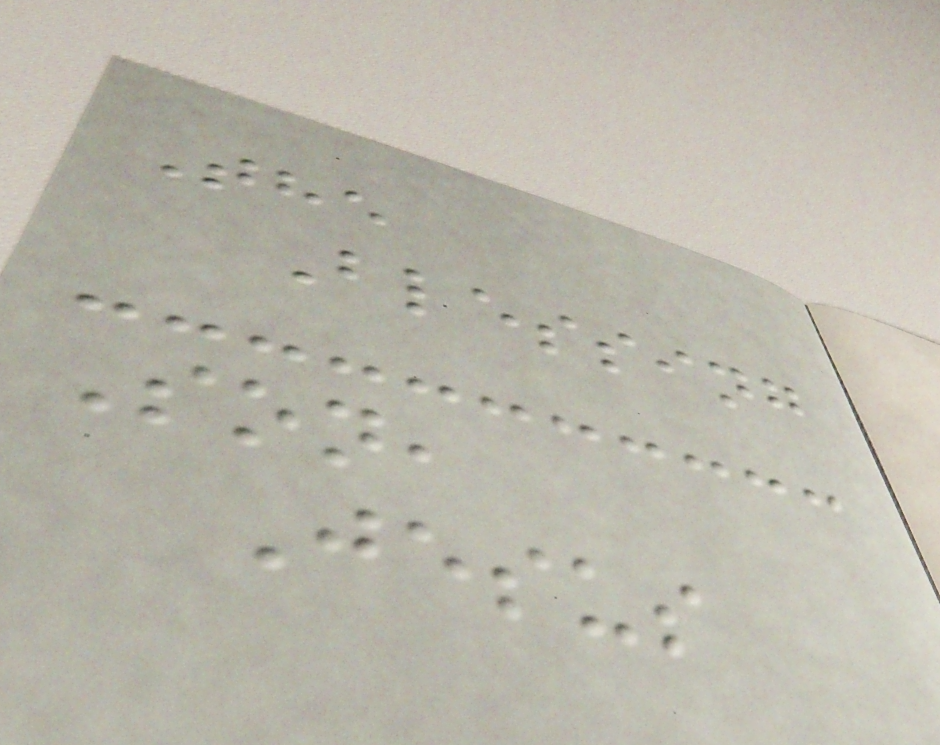The
Blessing
Son,
Jesus
